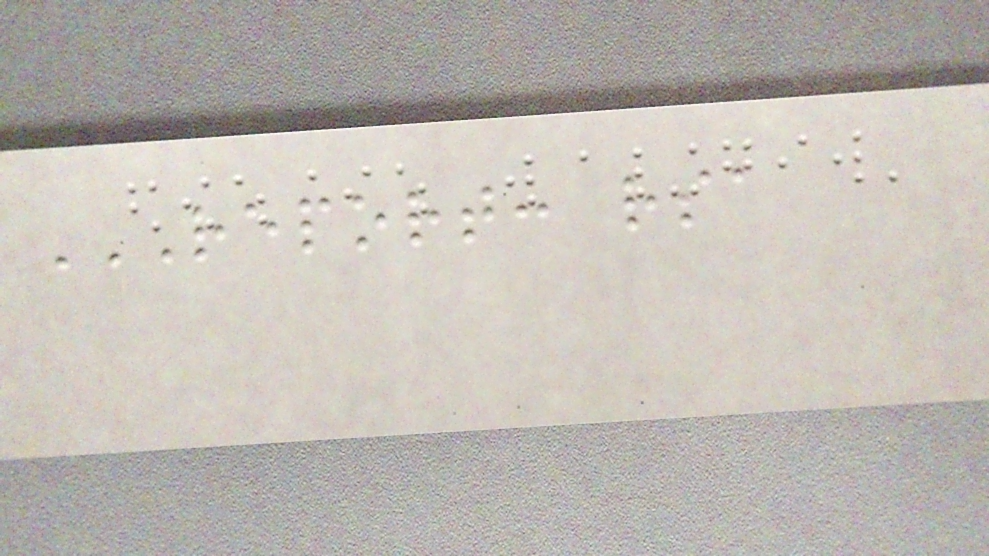REPORT: RSA
